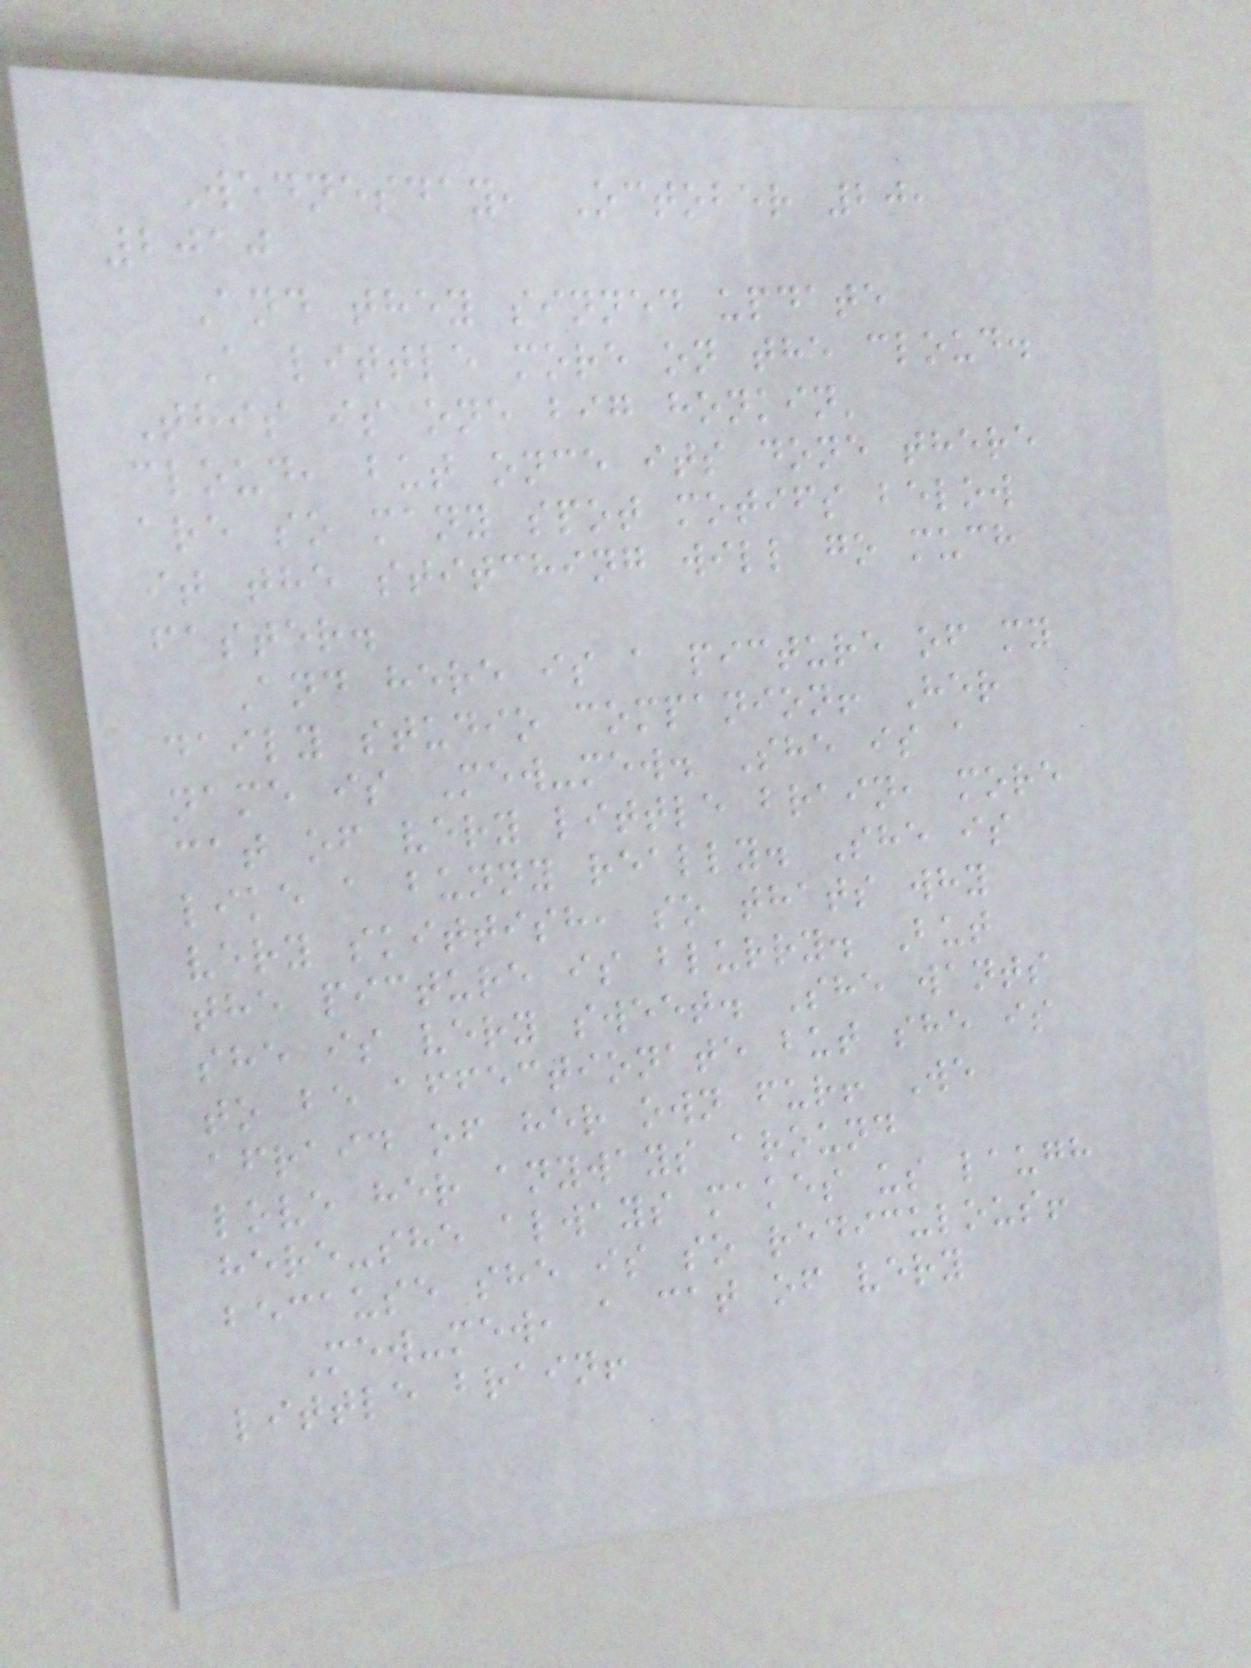Wednesday, October 20,
2010
And they sinned update
A little more on the cloud.
This is one big honkin'
cloud, but once its done there
are so many spot motifs below
it the stitching will go much
faster.
And here is a picture of my
daily studio companion! Her
name is Mew-mew. She is a
cat of very little brain, more
like a bunny really. She is
very skittish, so thats why
the picture is blurry. But
she is very sweet. She wants
to be affectionate but she is
afraid of her own fur! We
love her anyways around
here-she always makes us laugh
because she is so rediculous!
Mew-mew, a cat of very
little brain!
